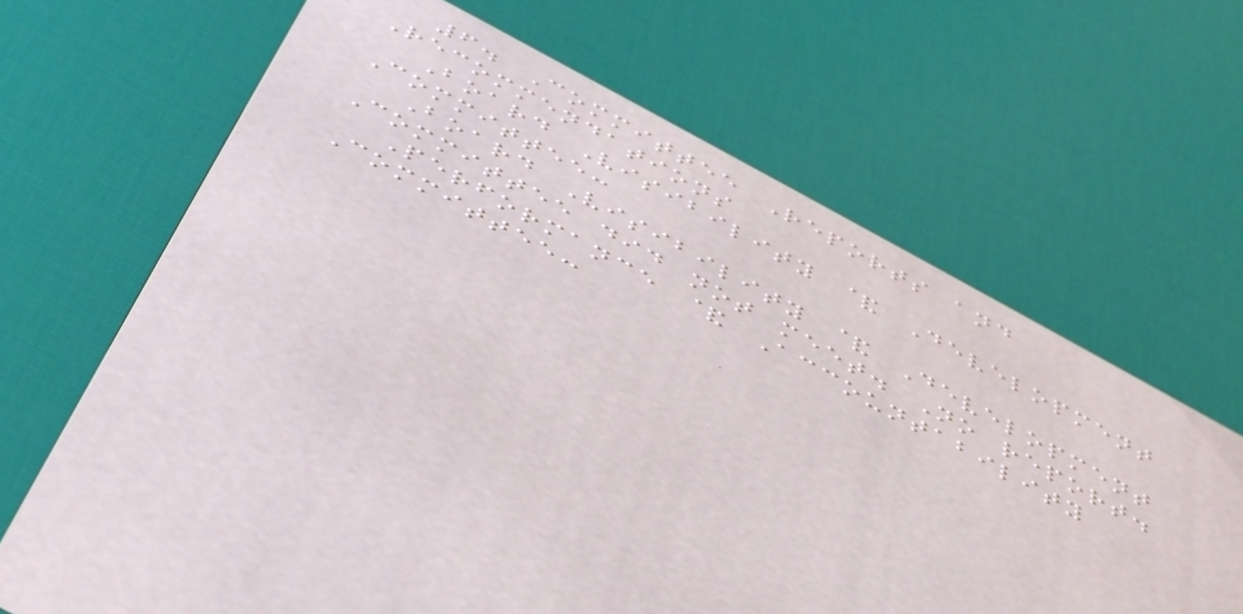6. Committee Reports and
Recommendations
Board Visibility & Development
Committee:
Board Visibility & Development
Committee did not meet. No report.
Performance & Accountability
Committee:
